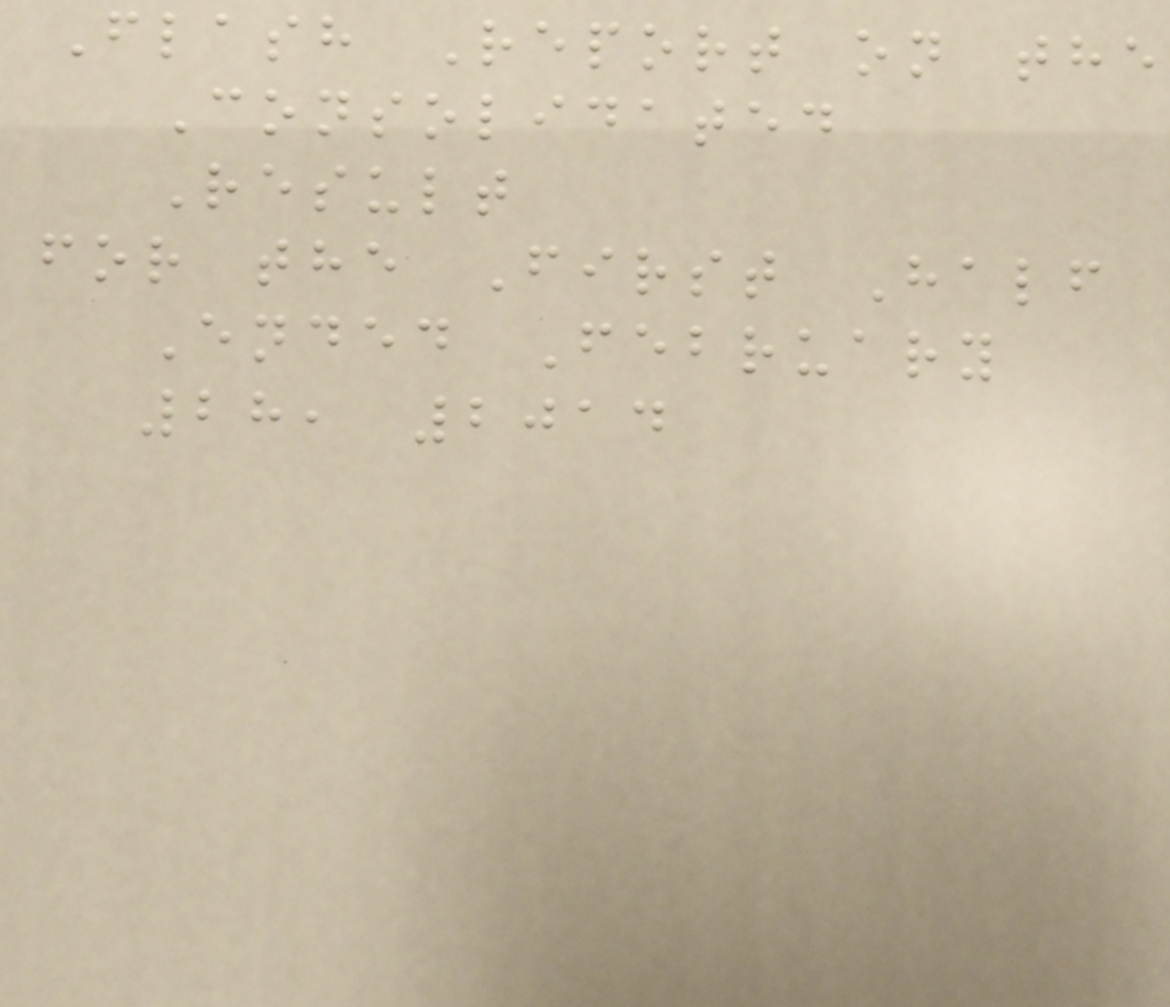Flash Report on the
Consolidated
Result
for the First Half
Ended February
28, 2014
